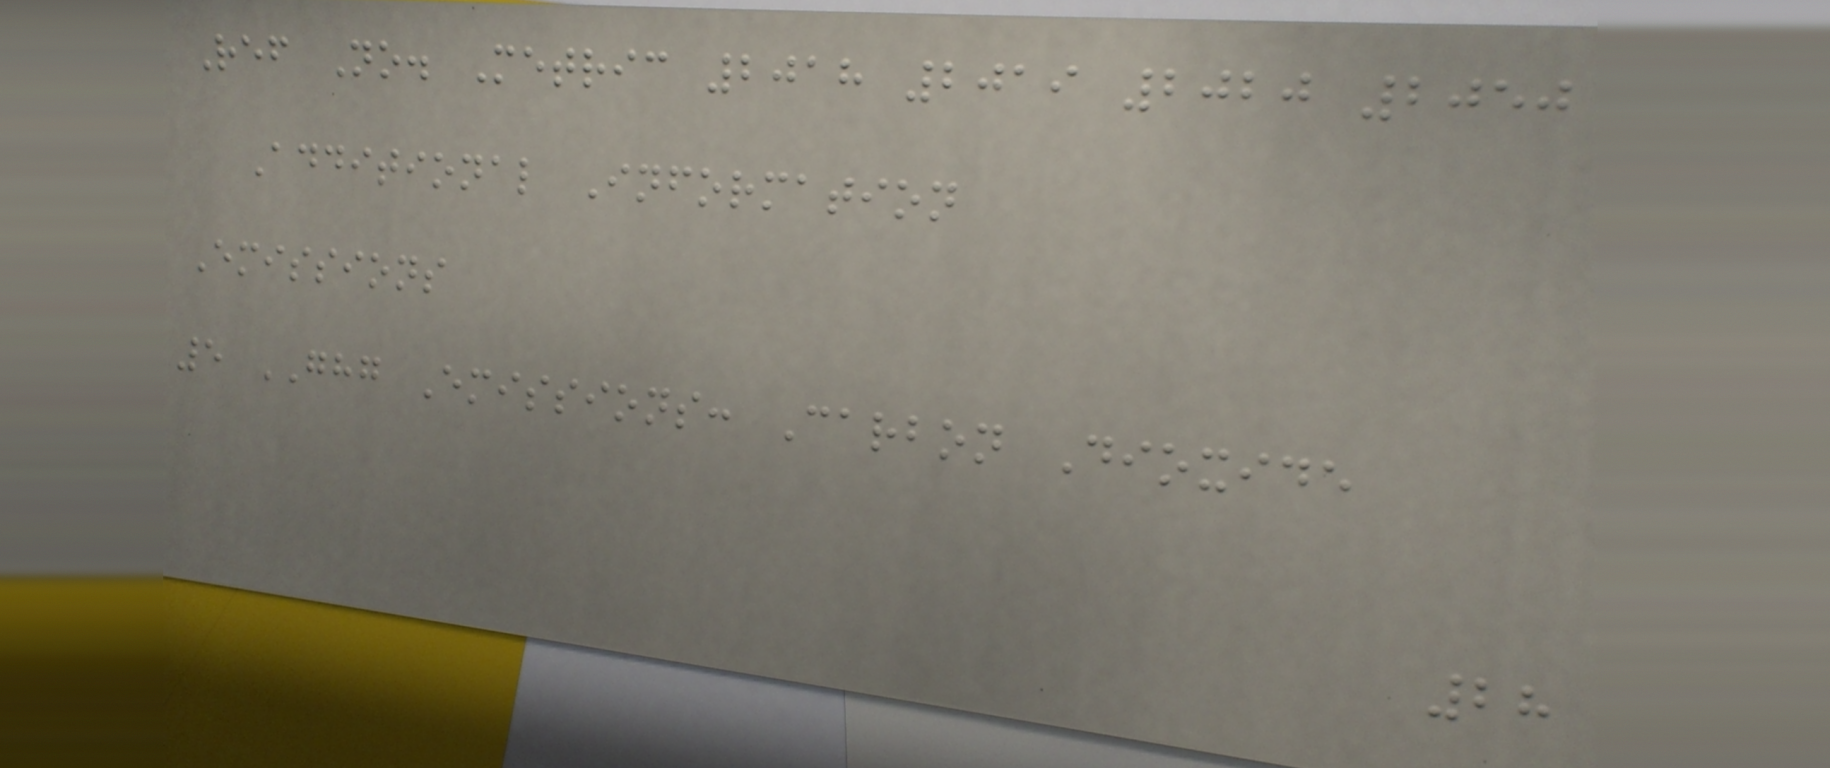Ref No. Metric 2018 2019 2020 2050
Additional Information
Emissions
5 GHG Emissions: Carbon Dioxide
28
